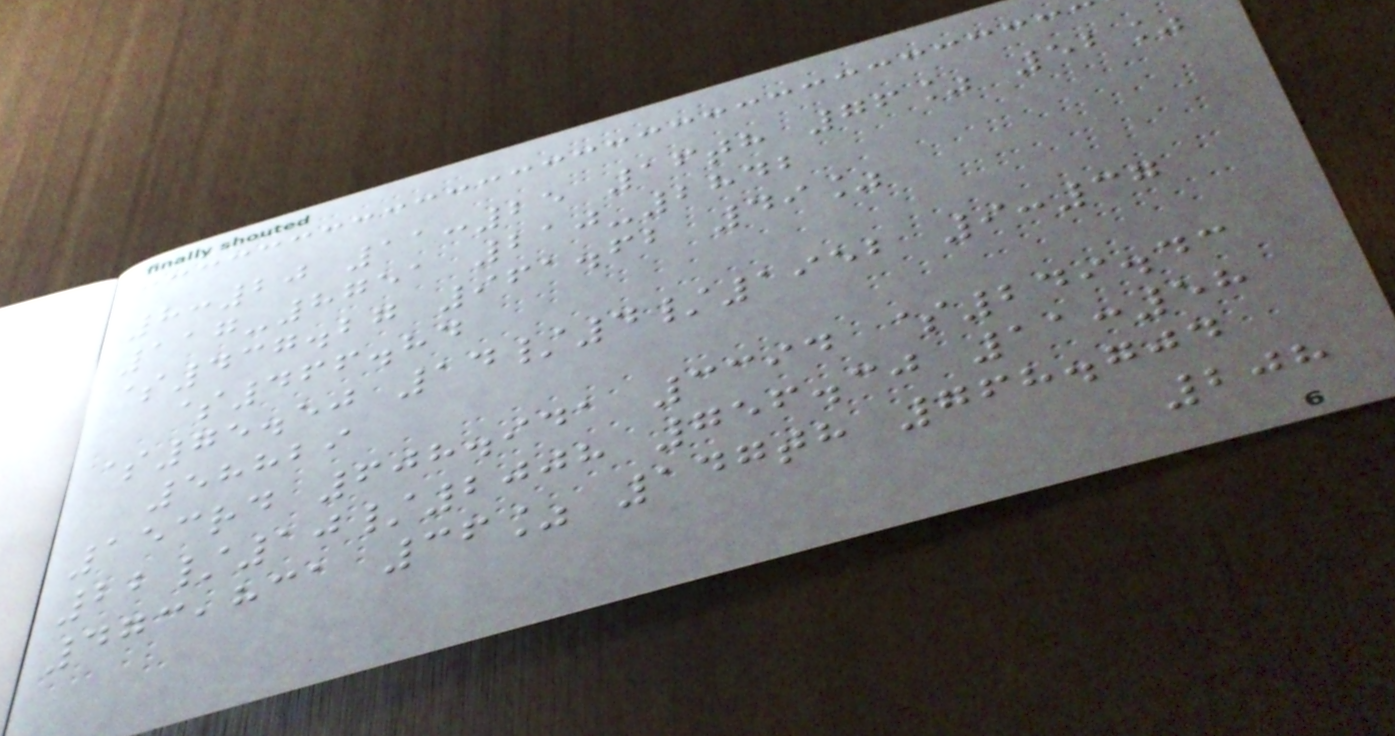8:20 11:25 16th 76% 52%
117-8751 210-2842
$437.27 961.62 49%
$466.84
$75.50 14/4/1952 9:37
58829
153rd 608.941 3394 $249.43
22/10/2008 756.30 11:58
473,831 36% 147th 768.704
208
